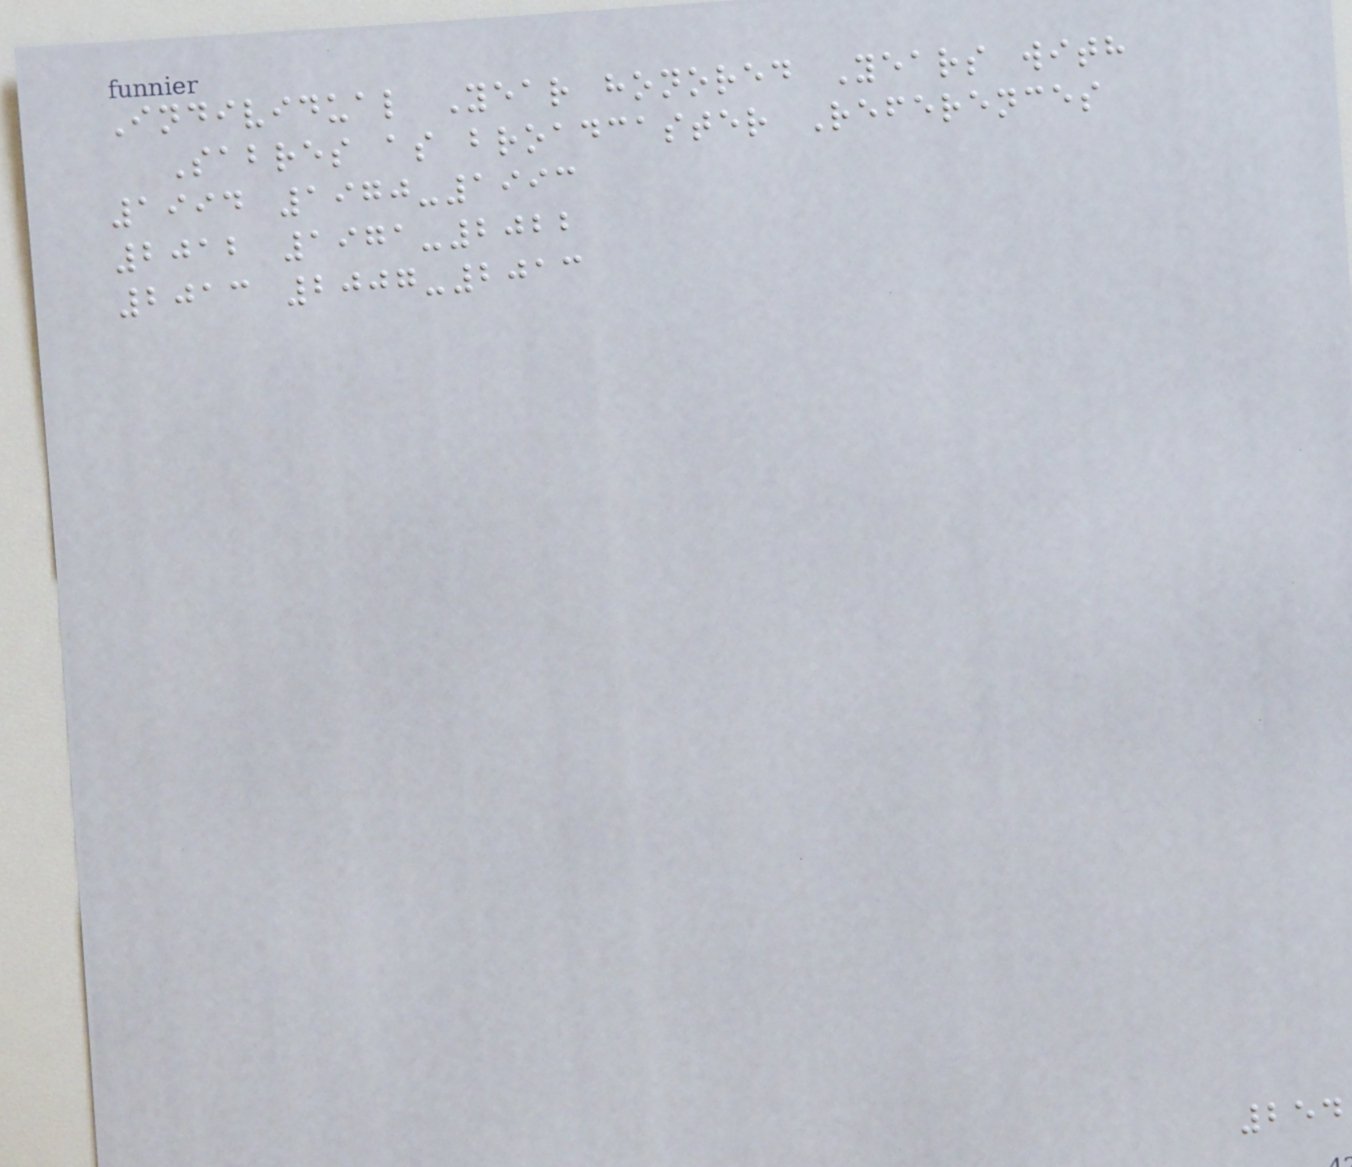Individual Year honored Years with
Sabres as broadcaster References
1994 1970-1993
2012 1971-2022
2013 2007-2013
254
